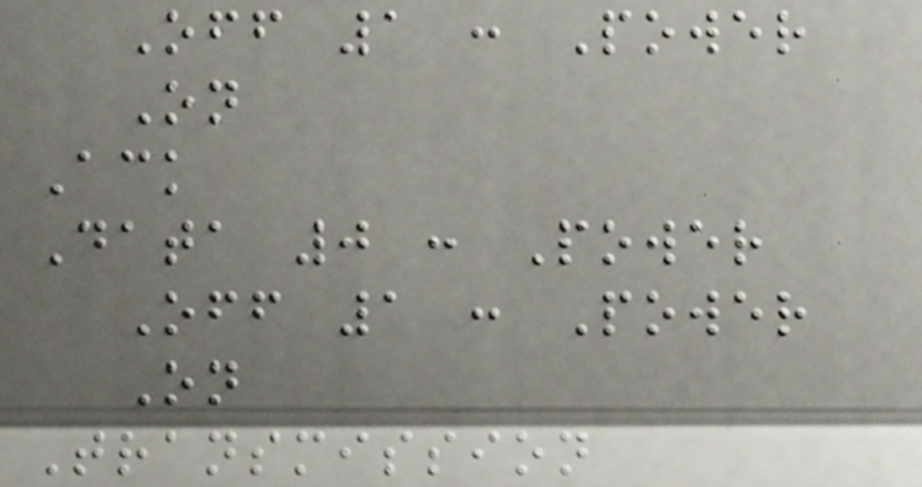Off 1 : Power
On
Ack
Data 0 : Power
Off 1 : Power
On
Transmission
